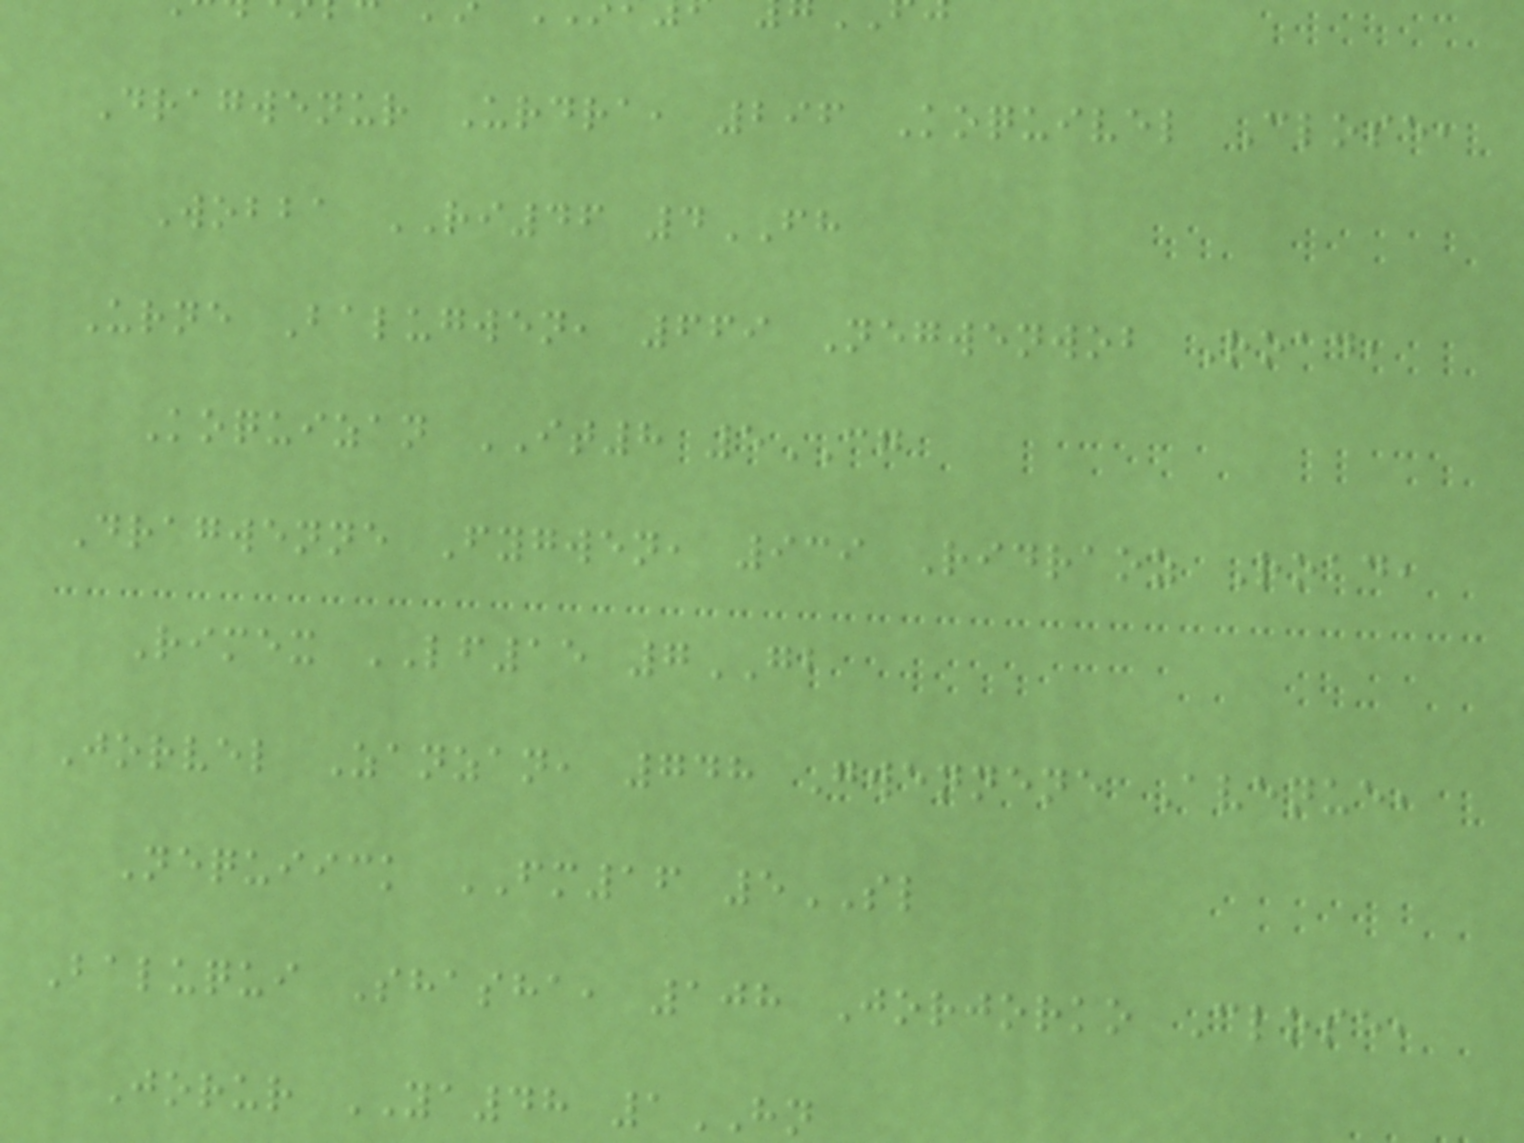Dragwenur Urdra, 296 Koquivel Close,
Wobba RI46 4FH
Urne Balugwen, 669 Negwenwob Road,
Koquizan IT8 5CG
Dragwenne Fygwen, 939 Ridraoz Road,
Rimex LF15 7GB
Jorvel Zanzan, 748 Gwennene Avenue,
Nequiick FM16 5SL
Baluqui Shasha, 108 Jorjorko Close,
Jorur YA48 1HN
